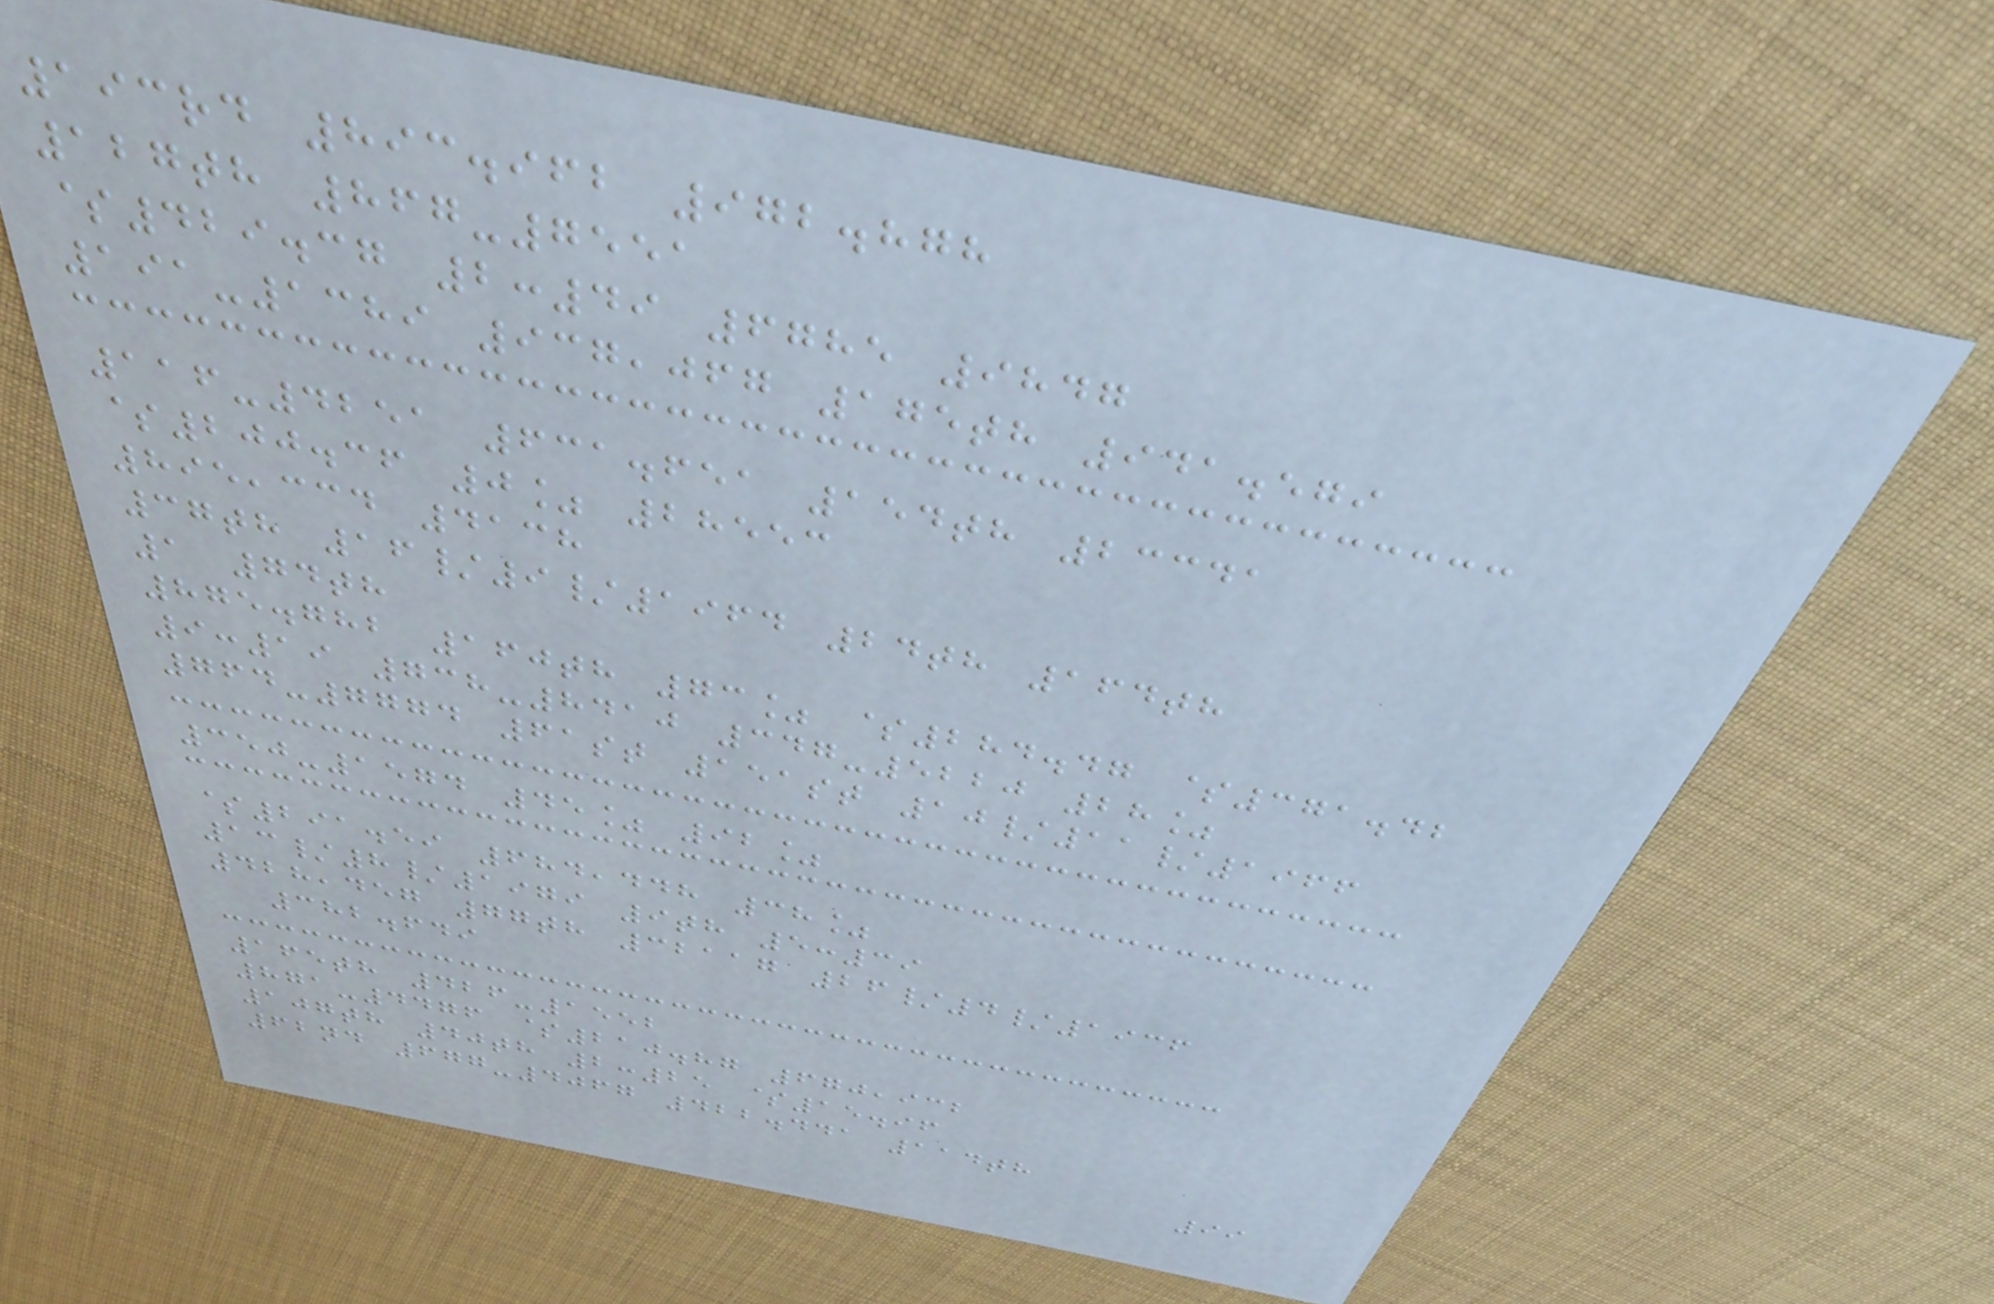193rd 893.962 972.878
127th 867-7551
$429.37 2:49 6785 9847
191-1389 937,067 175th 941.579
116-4251 631.651 154th 23341
$200.36 0% 28553
895,334 4138
37th 16/9/1964 24th 164th
1 74th
875.782 160th 73% $284.47 $371.42
9:19 738-8410 347-5220 28%
764-7774 61st 151st 10/11/1966
350-1574 45% 92%
$291.59 684,448 38%
13/8/1979 9th 5:39
428,457 77th 32117 26/4/1936
382.649
165th 426-1552
871-4476 $210.87 670,932
107th 40th 2:25 $15.96
62nd 677-4067 422.441 114th
99
